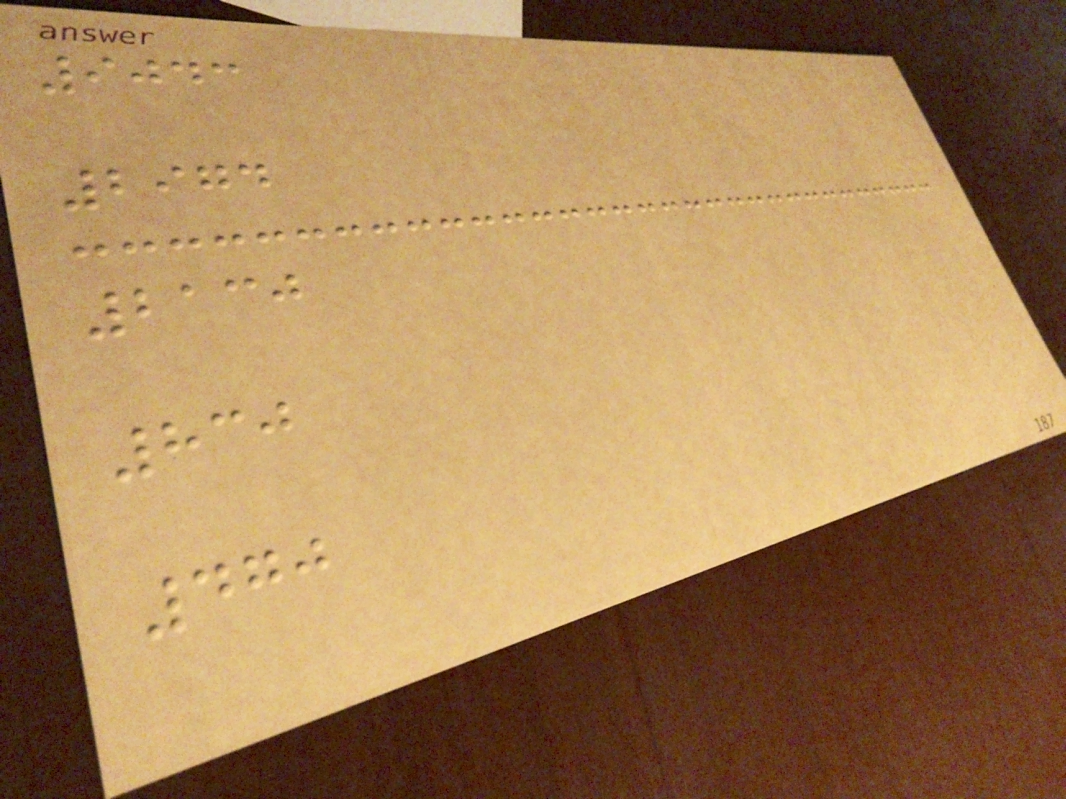9043
2974
2130
830
470
